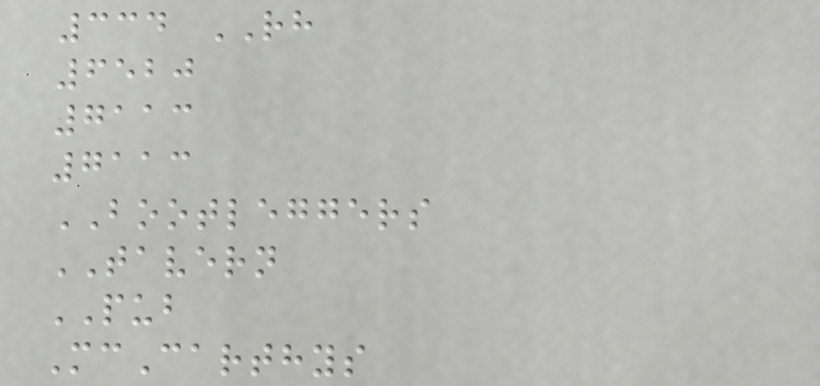334 RH
6520
7113
7113
BOOTLEGGERS
TAVERN
PUB
McCarthys
